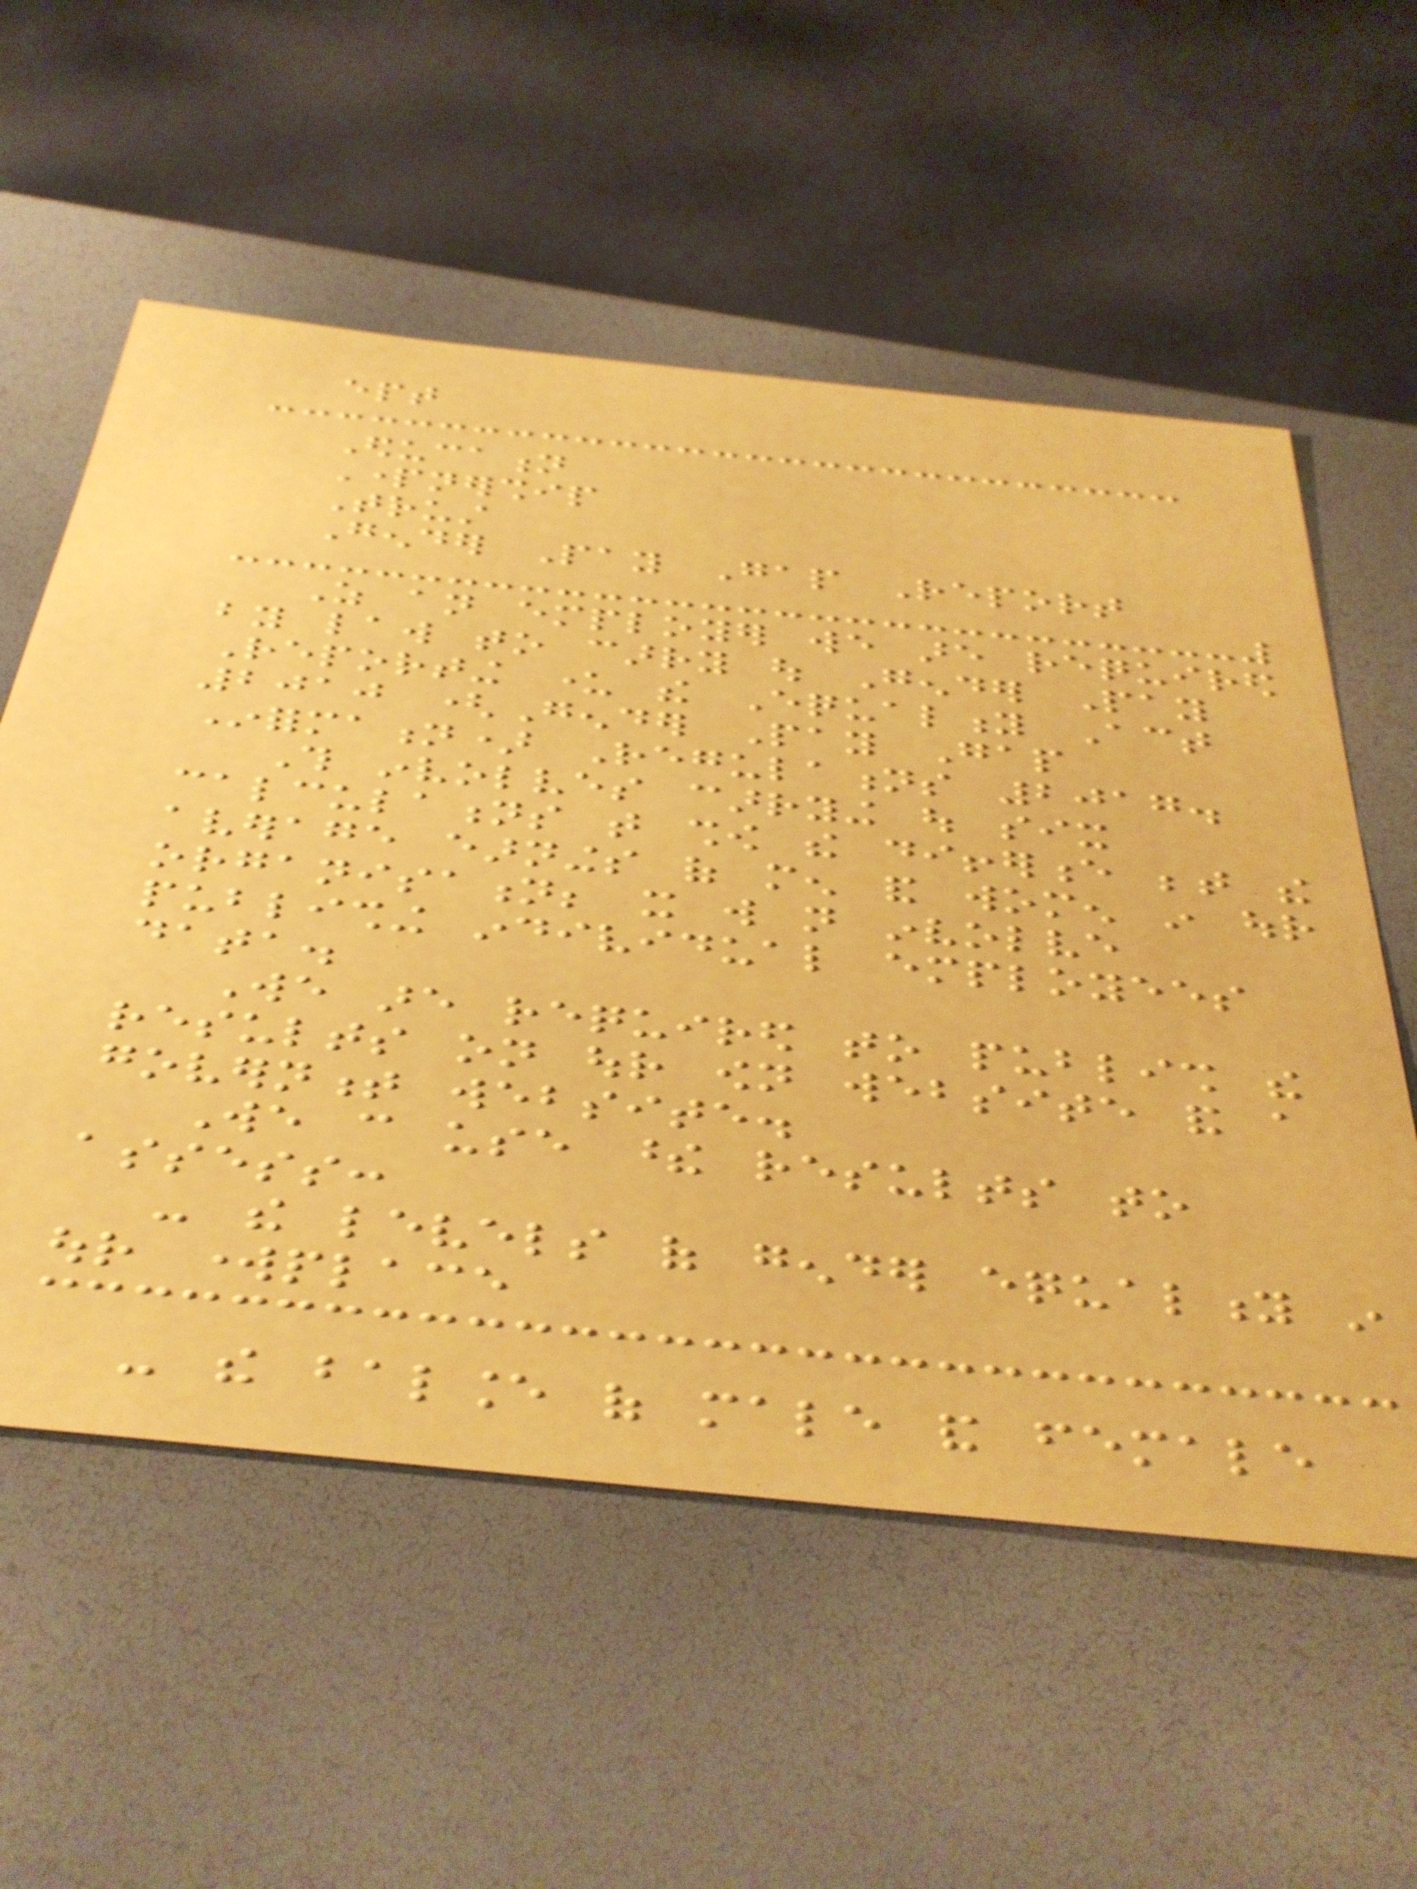ept
Education
Partnership
Trust
Gender Pay Gap Report
As an employer we are required
by law to carry out Gender Pay
Reporting under the Equality Act
2010 (Gender Pay Gap
Information) Regulations 2017.
This involves carrying out six
calculations that show the difference between the
average earnings of men and women in our
organisation; it will not involve
publishing individual employees
data.
We are required to publish the
results on our own website and a
government website.
We can use these results to
assess:
- the levels of gender equality in
our workplace
- the balance of male and female
